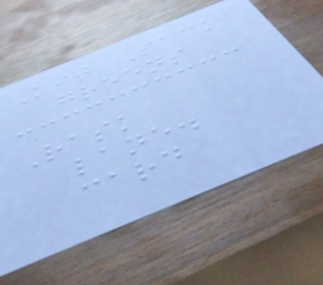Kit Sack
greens
Rask
lane.
card
